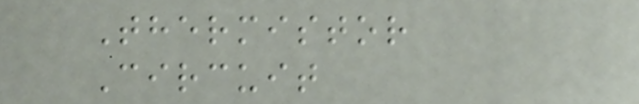Thermistor
Circuit
